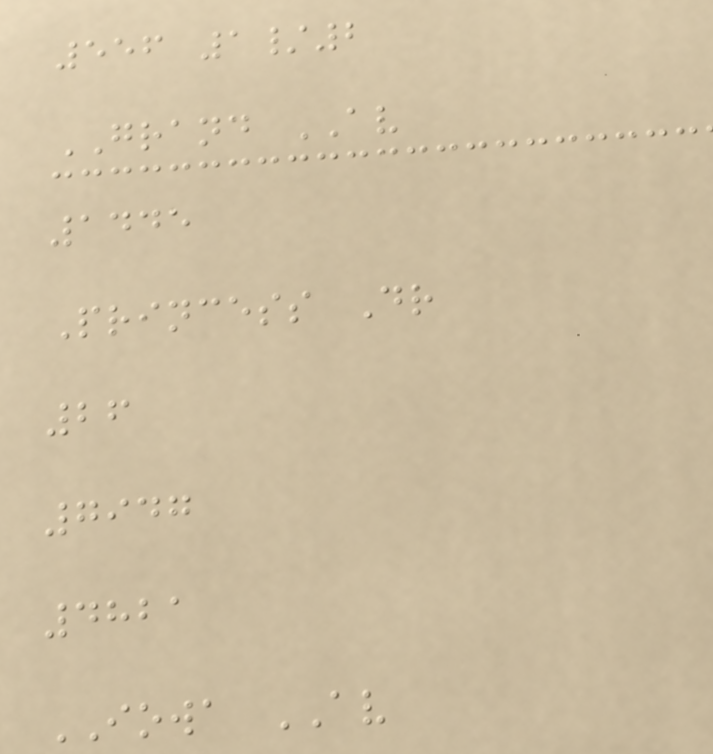556 1/2
GRAND AV
1445
Princess Dr
26
7947
4821
IOWA AV
